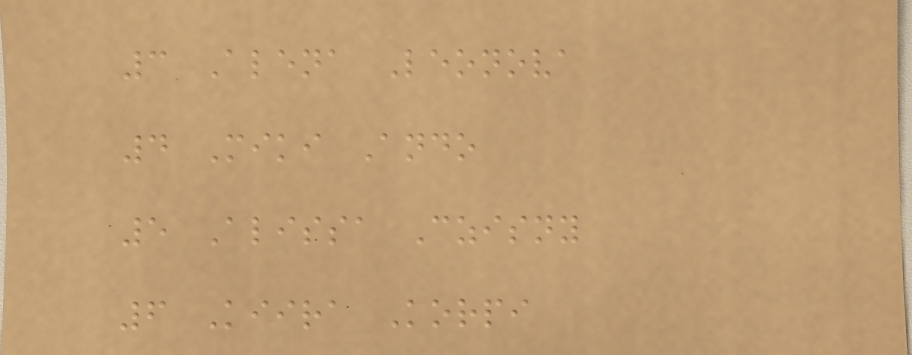3 Alena Leonova
4 Miki Ando
5 Alissa Czisny
6 Kiira Korpi
